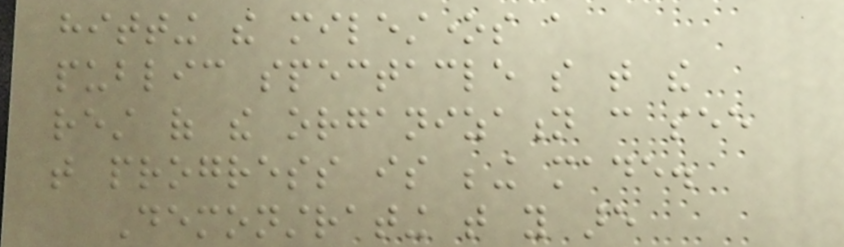hitting the milestones a
public spectacle so that the
rest of the organization can see
that progress is being made.
Demonstrating that you are
